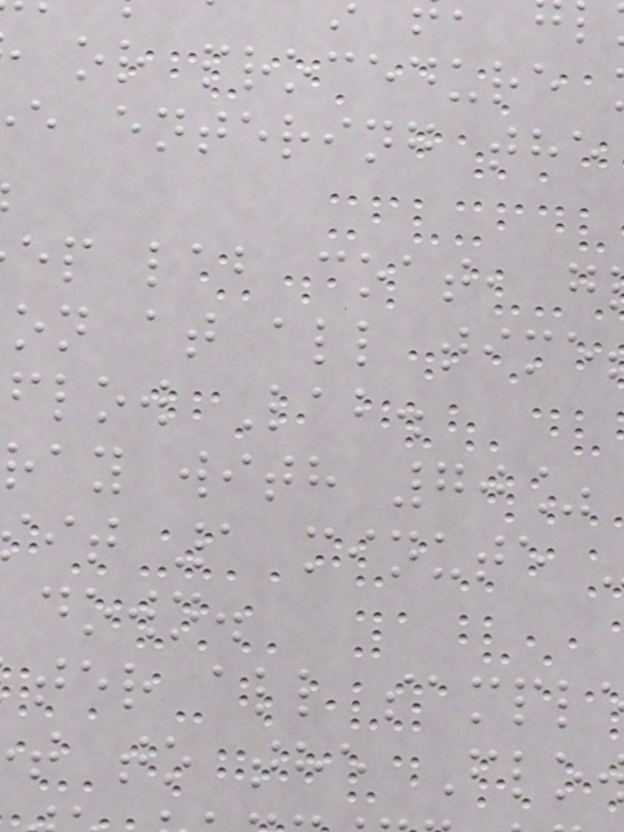or procedure
e entering the
ep lab coat, g
on at all time
flow Lab.
ray with 70%
it 1 minute
down.
ter all sampl
t to the Flo
